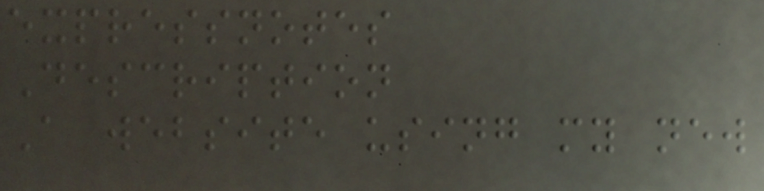expressnotes
Description
A website using my new
